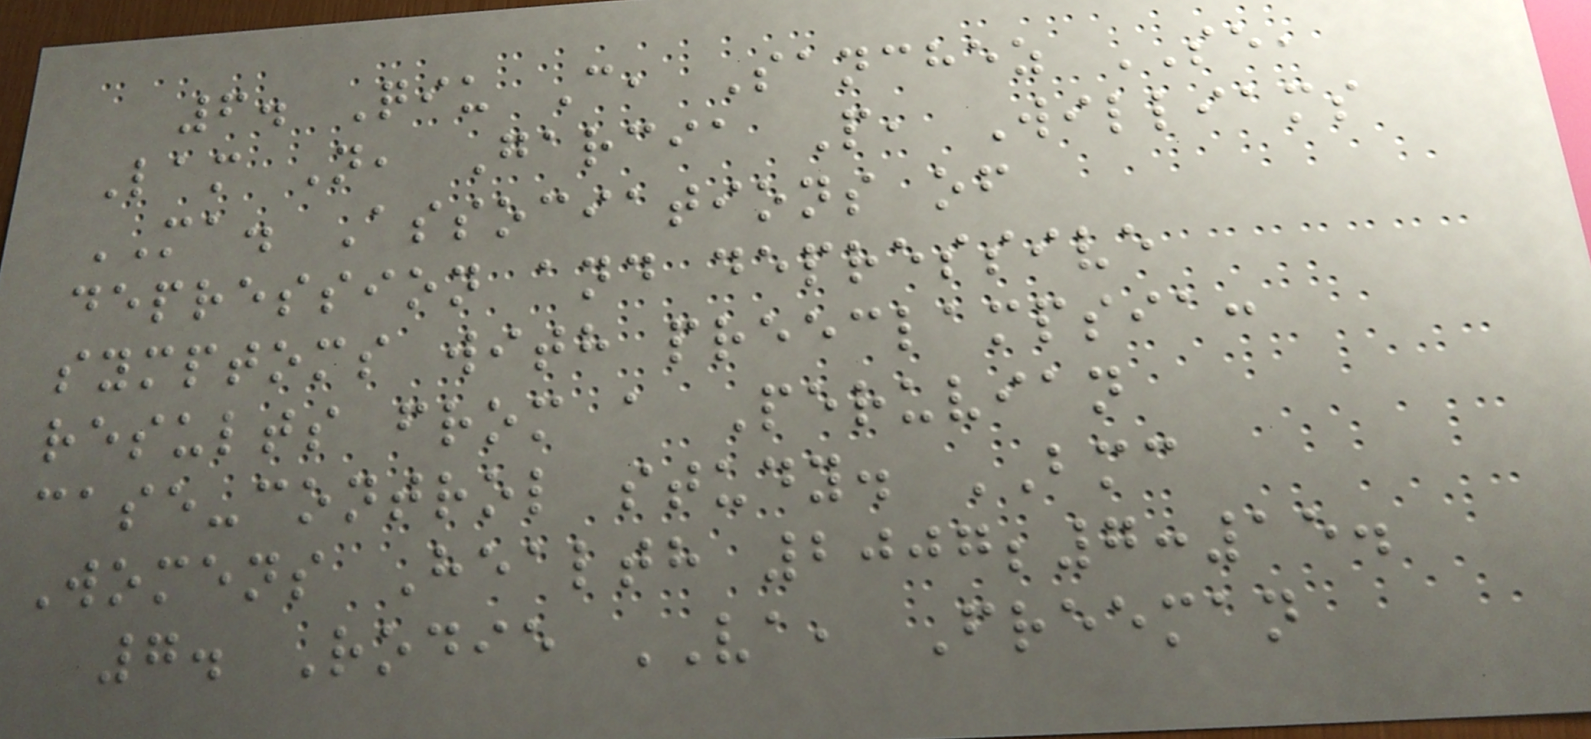6. Qiu C, Sanchez SE,
Lam N, Garcia P, Williams
MA. Associations of
depression and depressive
symptoms with preeclampsia:
results from a Peruvian
case-control study. BMC
Womens Health 2007;7:15.
7. Rodie VA, Freeman
